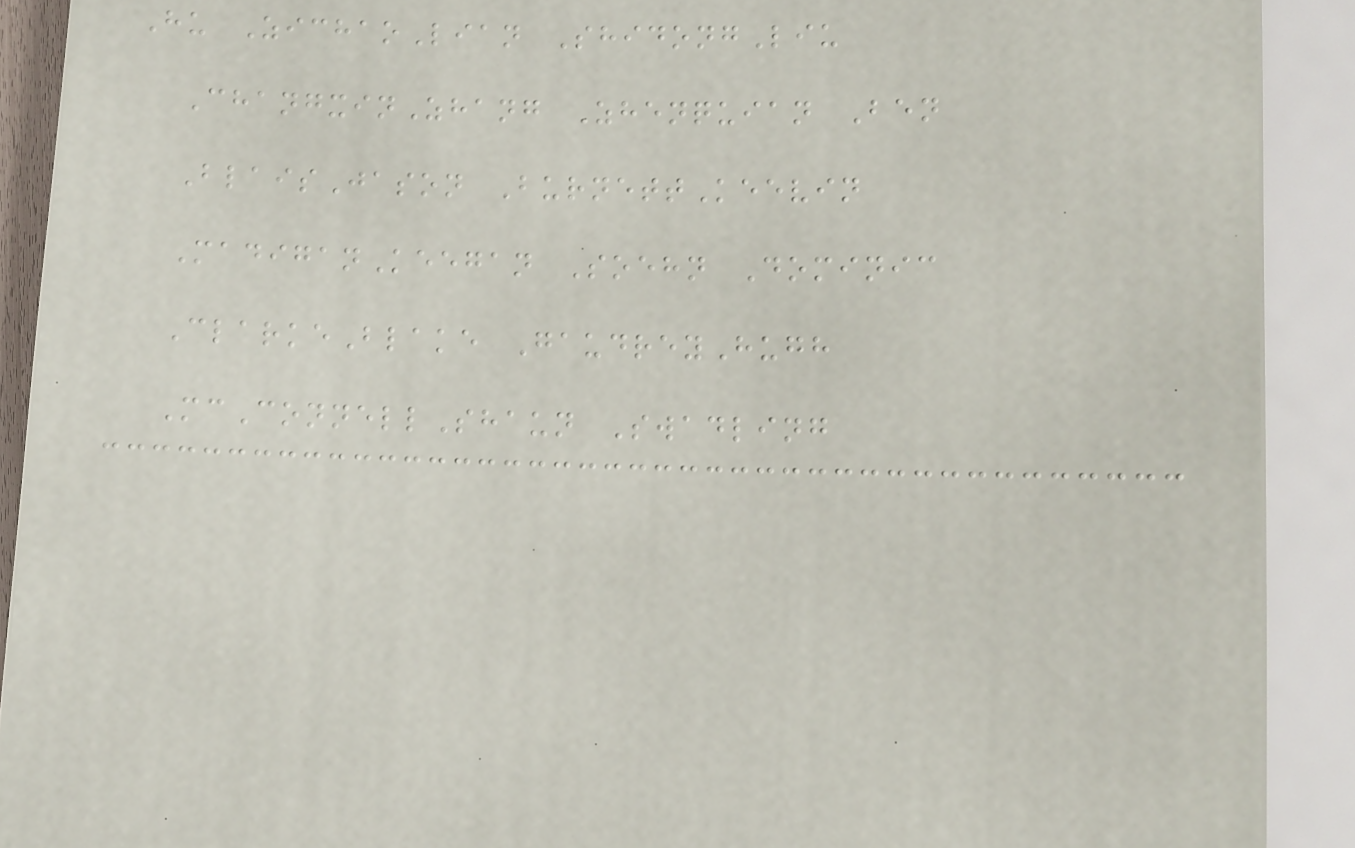Hu ZichaoLian ShidongLiu
ChangxinZhang Zhenquian Ben
BlaisJason BurnettKeevin
MadiganKeegan Soehn Dominic
ClarkeBlake GaudreyHugh
McConnellShaun Swadling
